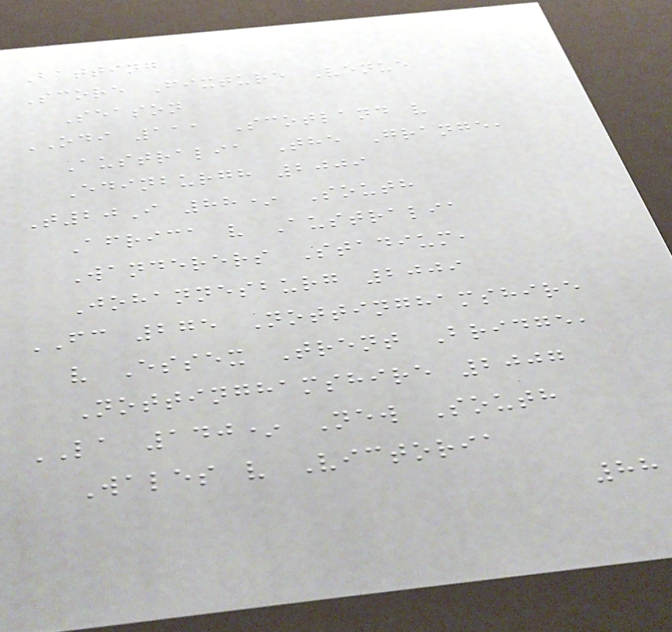Batting
Score Fixture Venue
Season
ODI 111 Scotland v
Australia The Grange,
Edinburgh 2009
T20I 88* South
Africa v Australia
Wanderers Stadium,
Johannesburg 2009
FC 275 Nottinghamshire
v Essex Trent Bridge,
Nottinghamshire 2007
LA 140* New South
Wales v Victoria
88
